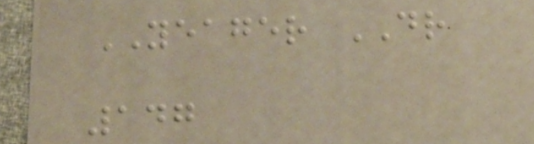YEAGER DR
147
